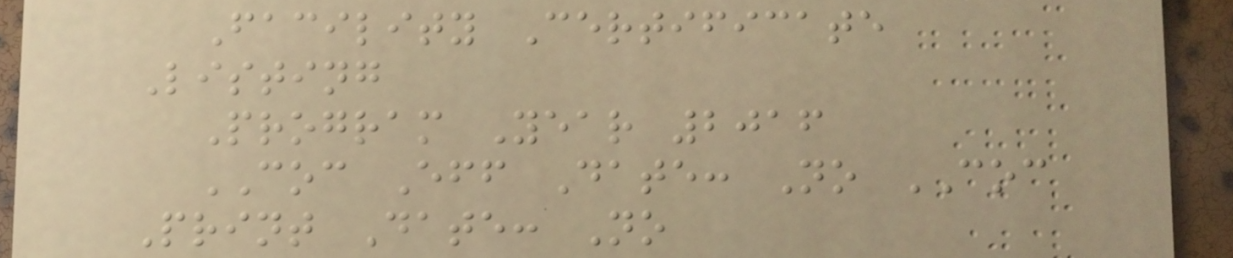Facility Certificate
Listing
Program Year 2016
COC Eff Date: No COC
Print Date: No
